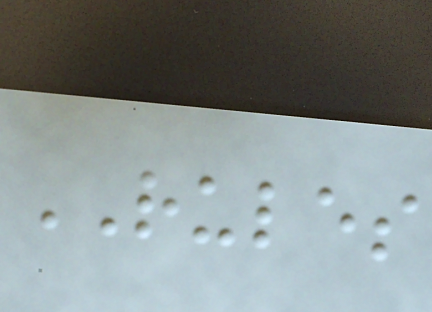RULES
